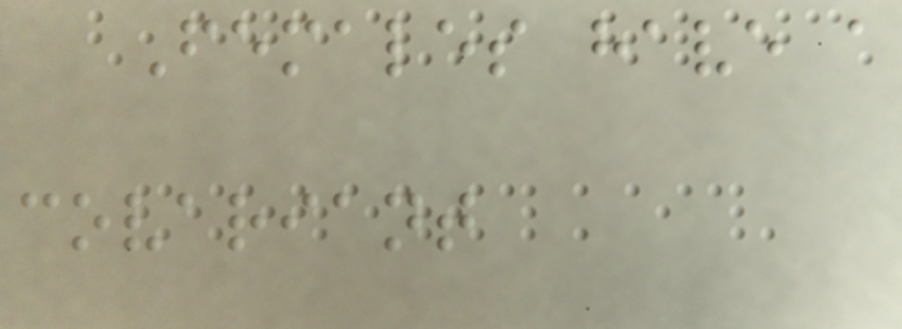Females have a
covariant
